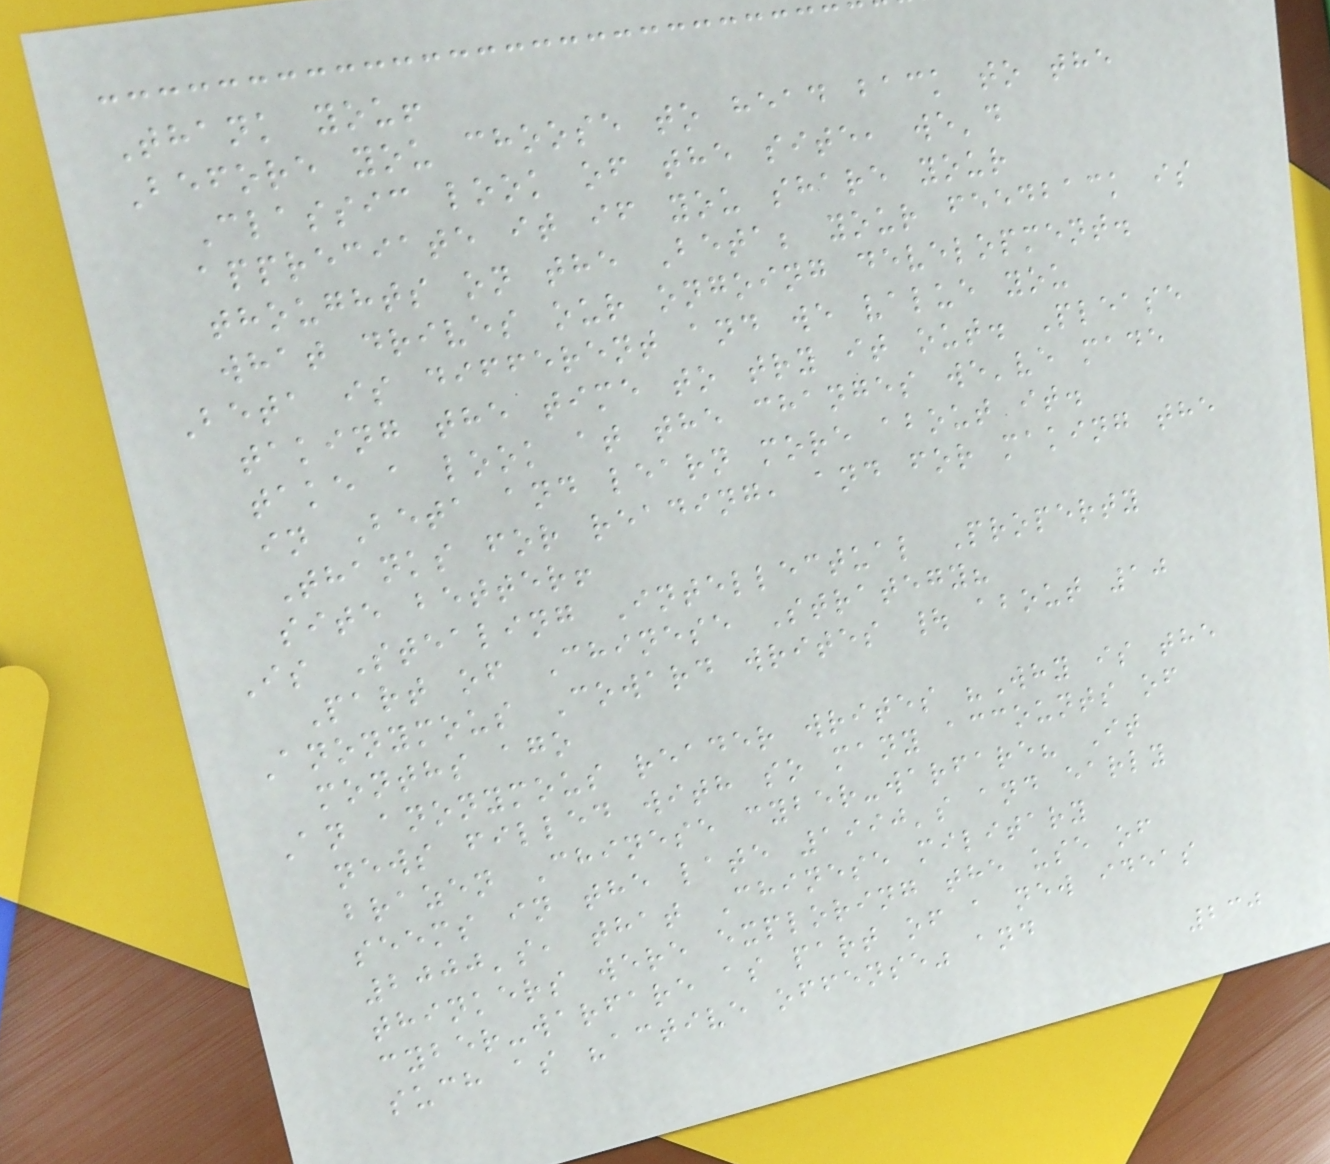Thank you!
Before you choose to head back to the
Classic look of the site, we'd
appreciate it if you share your
thoughts on the Beta; your feedback is
what drives our ongoing development.
Beta is different and we value you
taking the time to try it out. Please
take a look at the changes we've made
in Beta and learn more about it.
Thanks for reading, and for making the
site better!
Is Stealing Intellectual Property
Part of Chinese Strategy?
Anonymous Coward writes | about 10
months ago
An anonymous reader writes "Why is the
news filled with so many accounts of
brazen Chinese cyber-warfare? It
seems in the late 1990's and early
2000's, that Chinese military
thinkers were exploring the use of
cyber-warfare as part of a new ideas
such as "active offense" and
230
